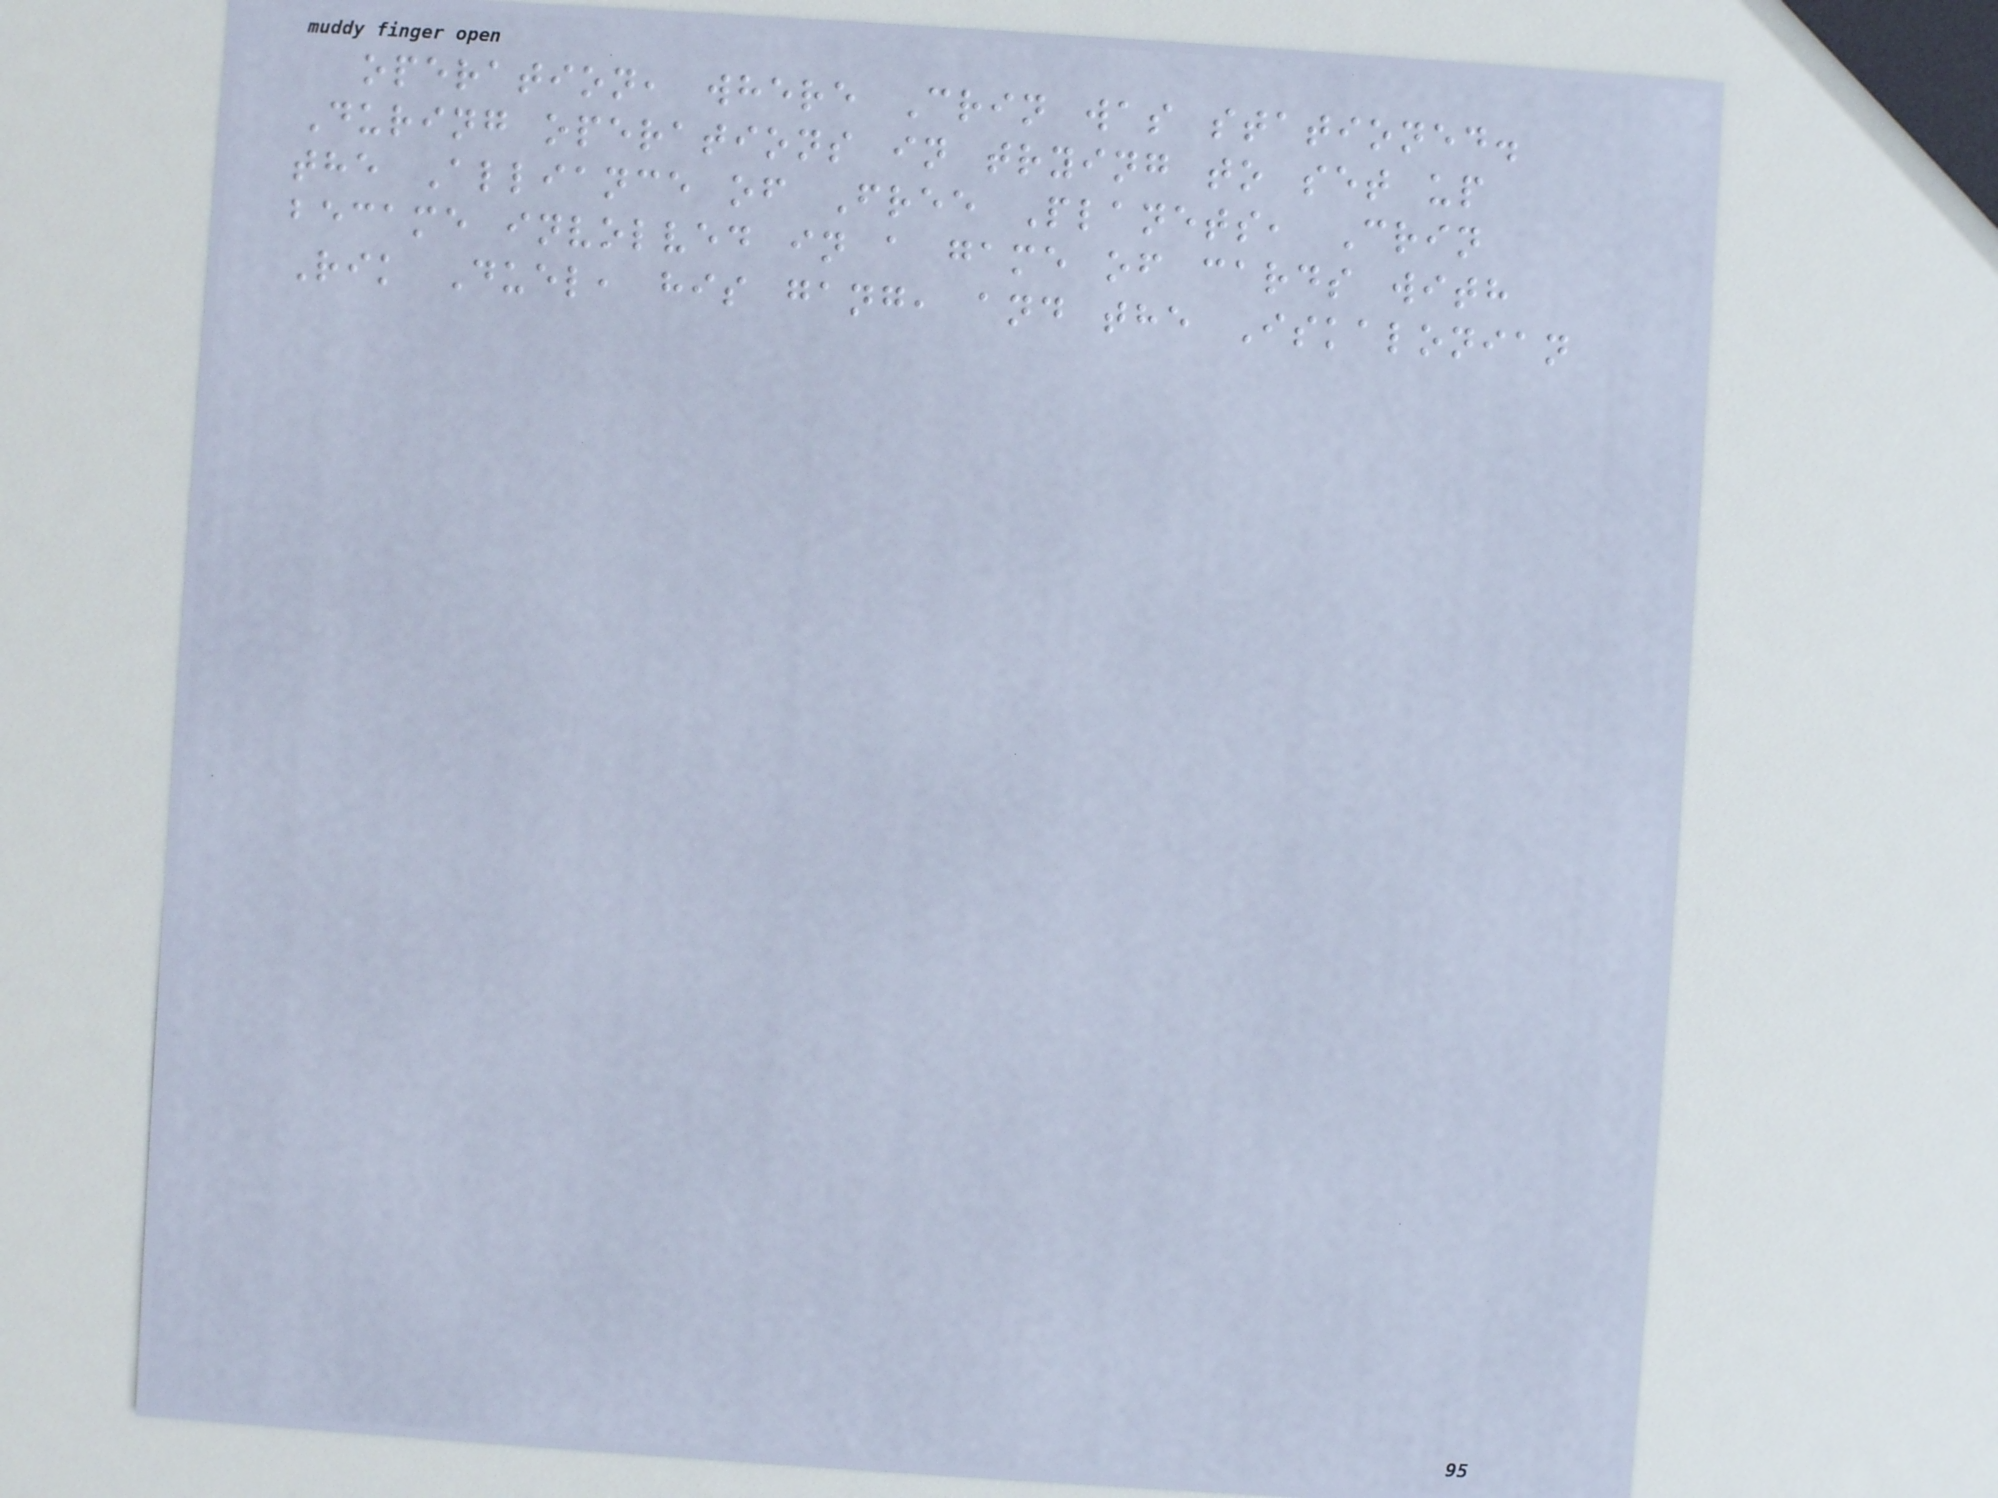operation, where Crin was stationed.
During operations in trying to set up
the Alliance of Free Planets, Crin
became involved in a game of cards with
Rik Duel, his gang, and the Iskalonian
